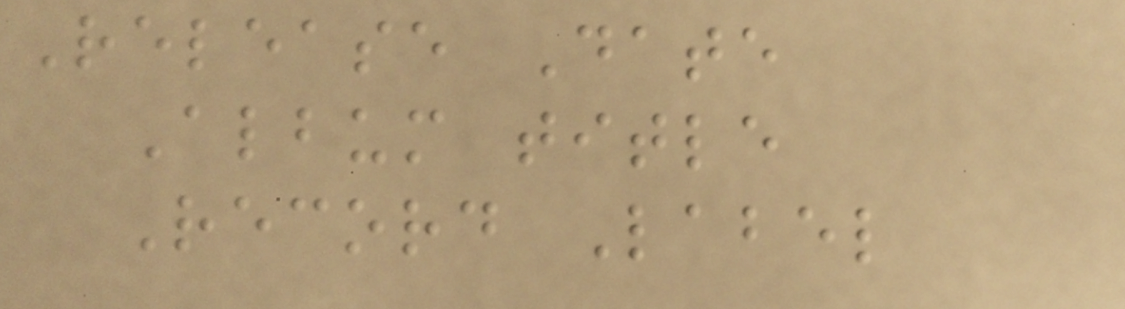Release Date
Album title
Record Label
